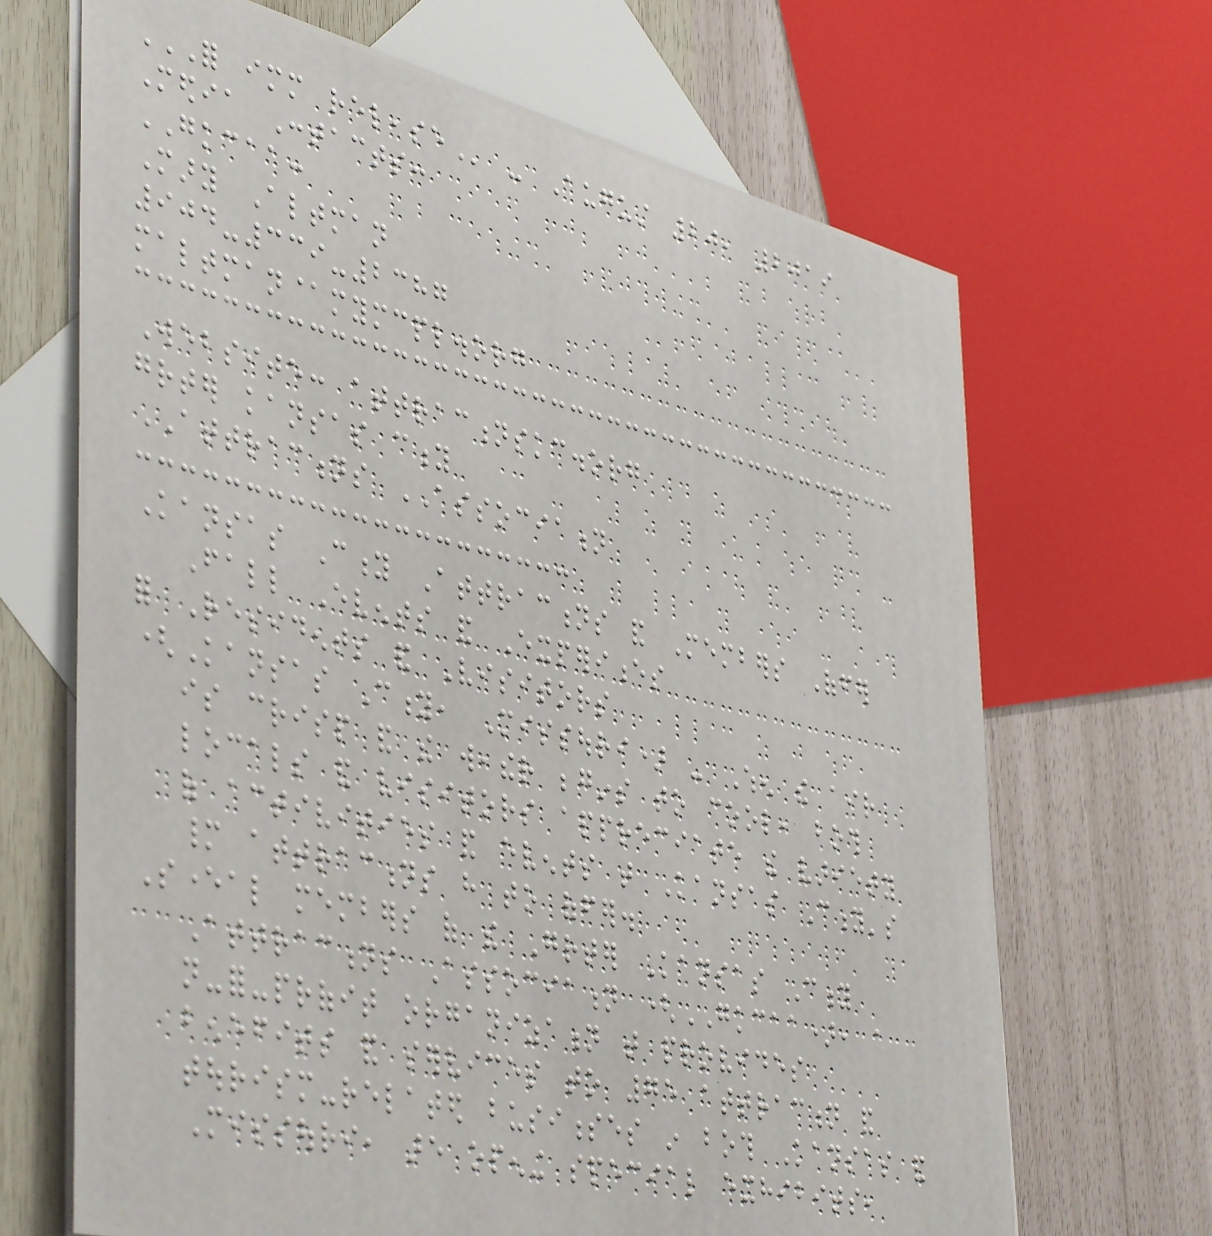FOR IMMEDIATE RELEASE - August 20, 2019
Media Contacts:
GKCAA:
Mary Altman
904-339-2387
maltman@mymcpl.org
Website: attractionskc.org
greater kansas city
ATTRACTIONS ASSOCIATION
Kansas City Attractions and Members Offer
Fall Events and Experiences
for Residents and Visitors
(Kansas City, Missouri) - When the air
is crisp and the weather begins to cool, both
locals and visitors appreciate the variety
of activities and events that Kansas City's
many attractions have to offer.
Several members of the Greater Kansas City
Attractions Association (GKCAA), a
not-for-profit organization that provides
benefits and services to 75 attraction and
tourism-related businesses in both Kansas and
Missouri, are opening special exhibits,
